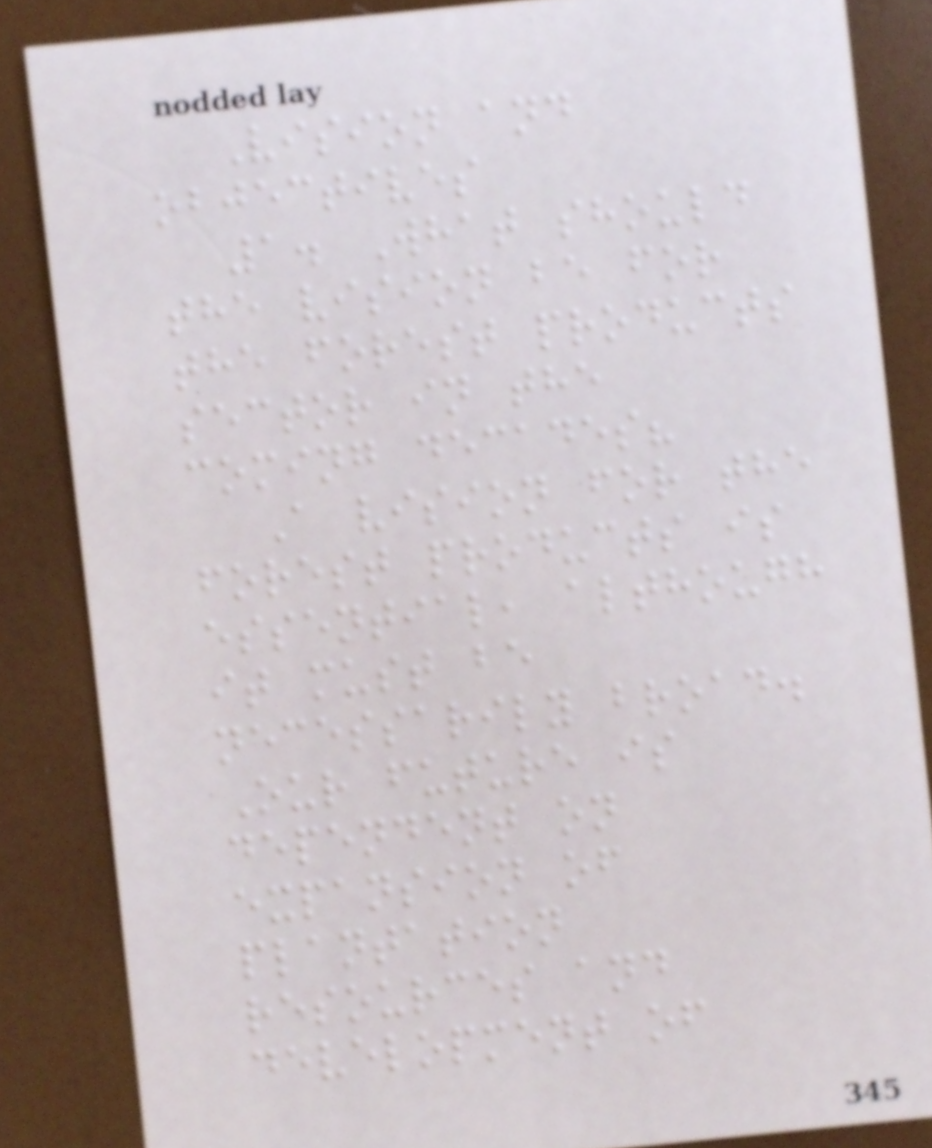Vision and
objectives
1. What should
the vision be for
the forest products
sector in the
coming decades?
A vision for the
forest products is
essential, although
it must be
necessarily broad.
Our future is
dependent on
expansion of
plantation
resources and
development of
